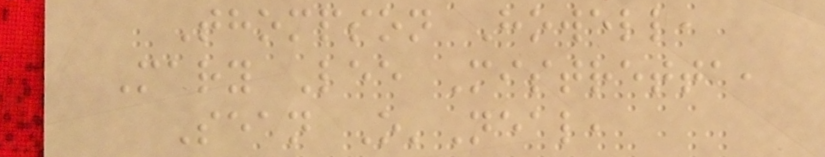Thompson Howell,
Mary Lee Mistretta,
Sean O'Neal,
